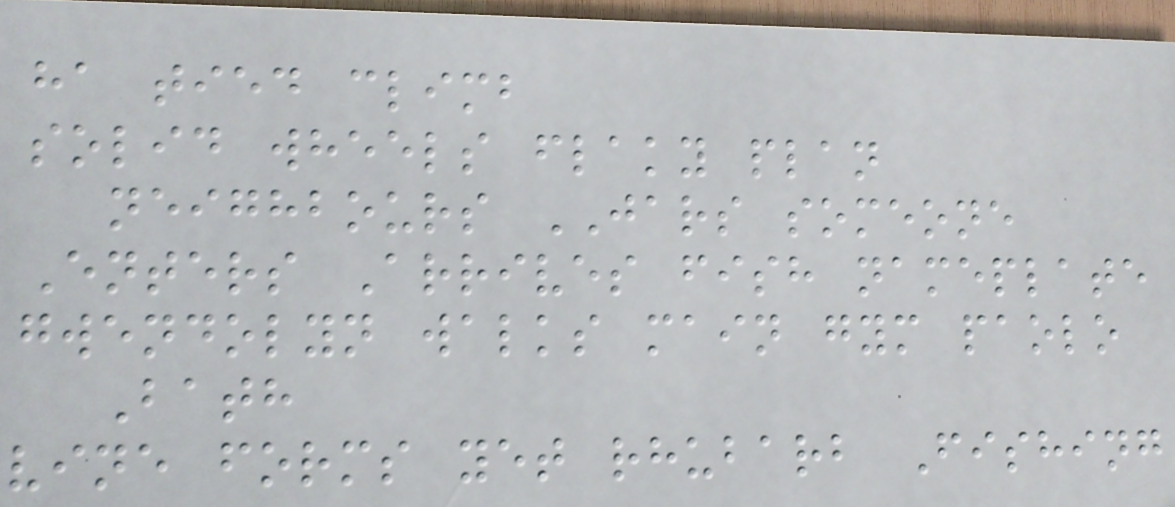ha tied climb
solid wheels flaky plan
neighbours JARS someone
Enters Arrives fish nameplate
gwendolyn walks main gym paolo
Bath
vine forms yet rhubarb Fishing
